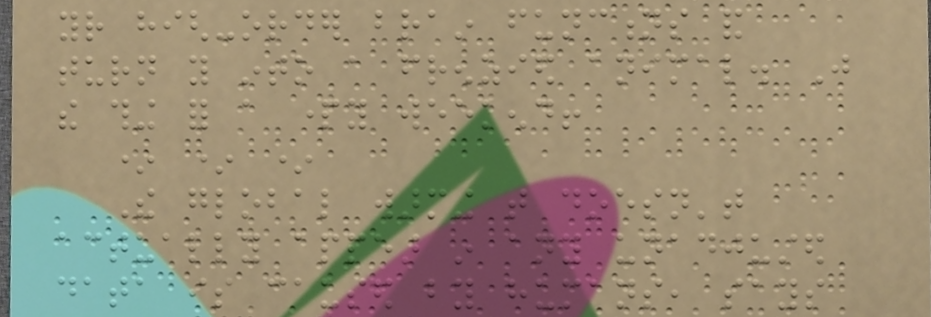your high-order brain functions and
turn you into a frenzied animal. Just
the thing for a party weekend!
* * *
The global warming that doesn't
actually appear in any unadjusted
data is caused by humans, says
